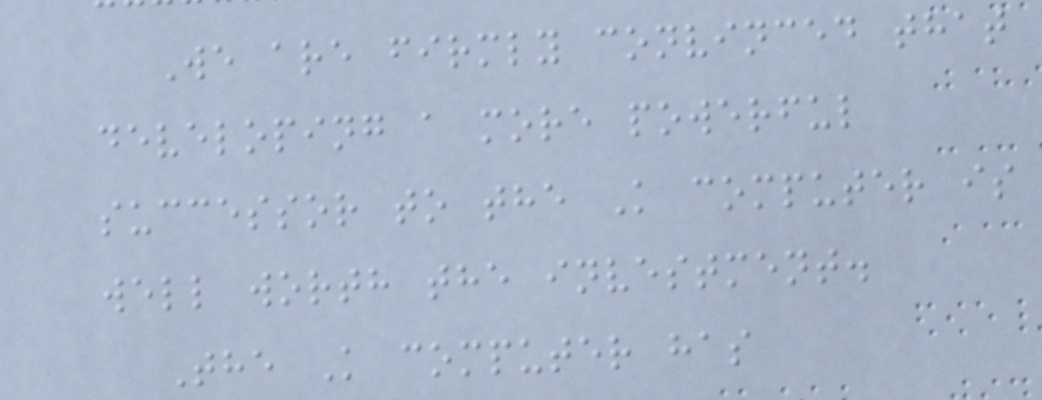We are firmly convinced that
developing a more powerful
successor to the K computer is
well worth the investment.
The K computer has
